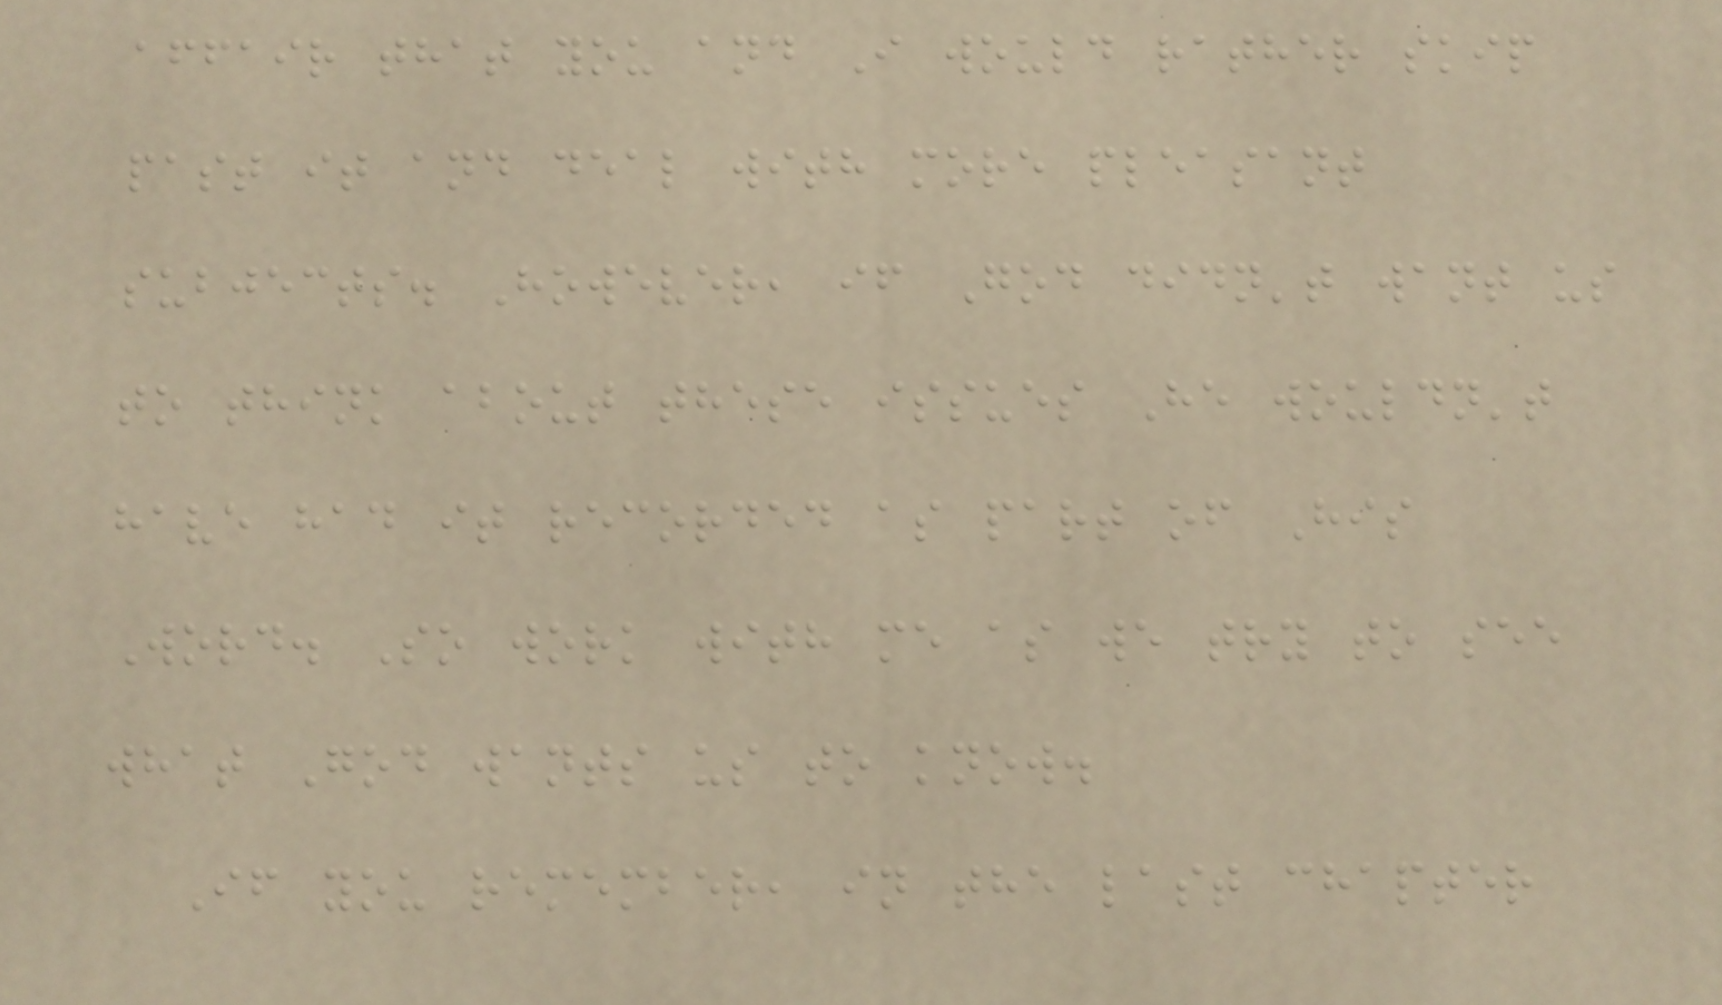affair that you and I would rather skip
past it and deal with more pleasant
subjects. However, if God didn't want us
to think about these issues He wouldn't
have had it recorded as part of His
Word. So work with me as we try to see
what God wants us to know.
If you remember, in the last chapter
